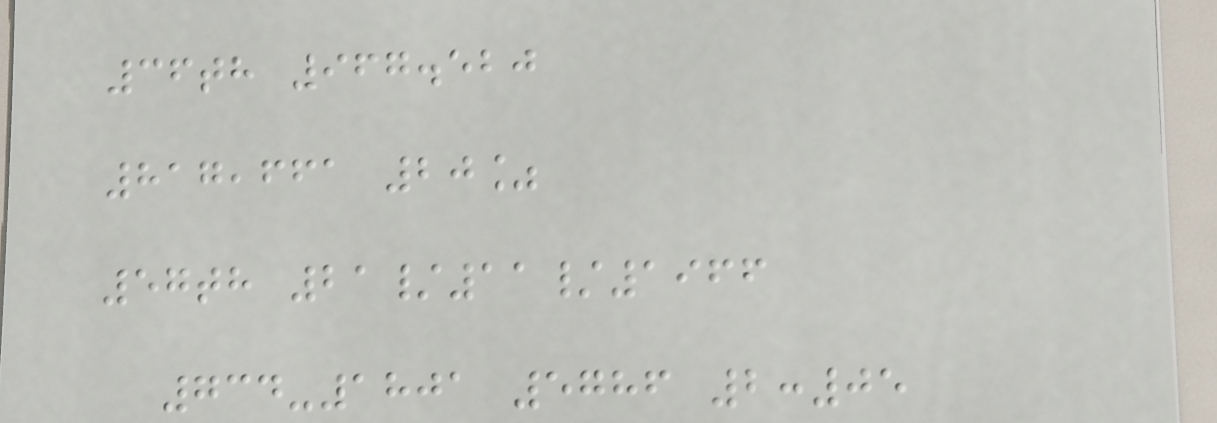36th 967.520
817,661 20%
57th 21/11/1966
734-1801 5786 2:05
